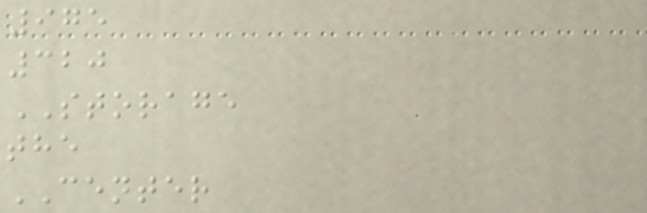975
320
STORAGE
the
CENTER
